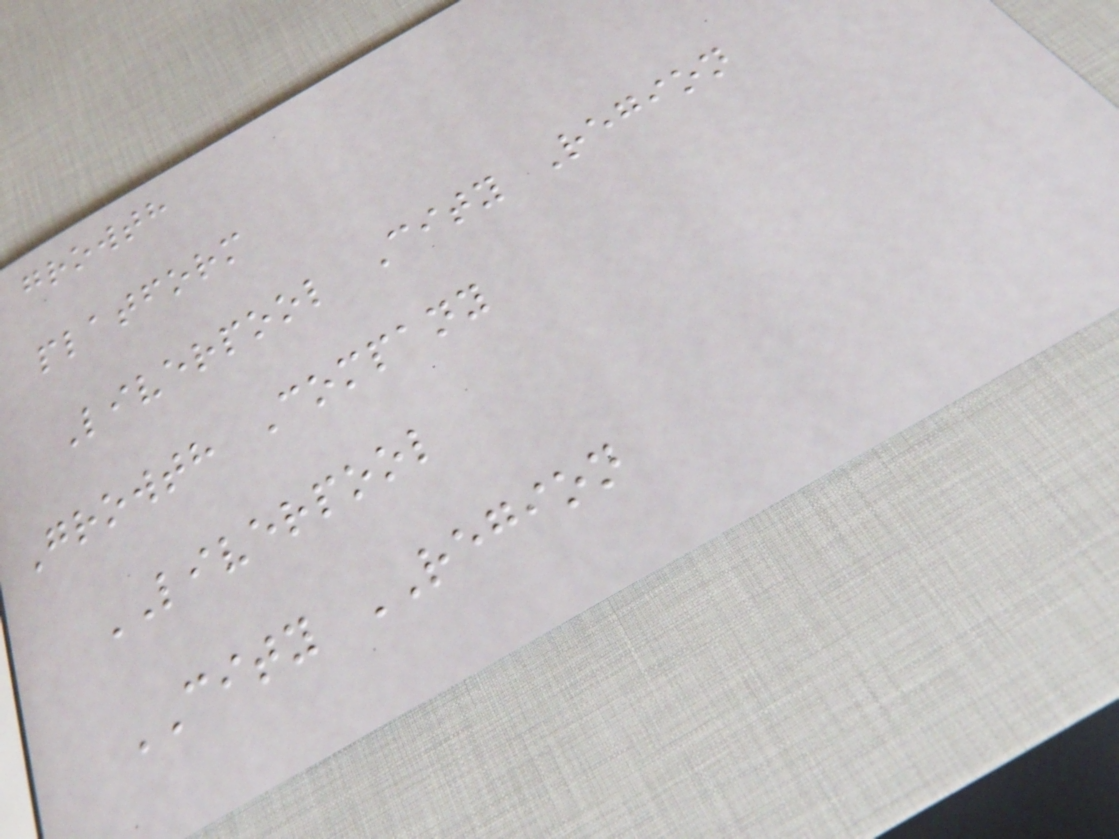growth
platform
Liverpool City Region
Growth Company
LIVERPOOL
CITY REGION
